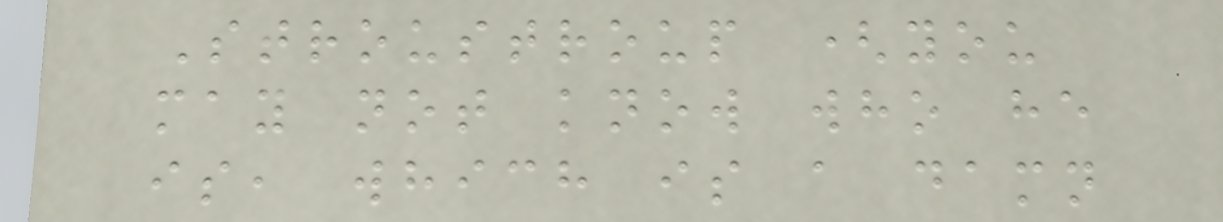Stroustroup (you
may not know who he
is, which is a damn
